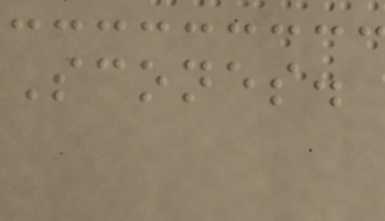Scones.
